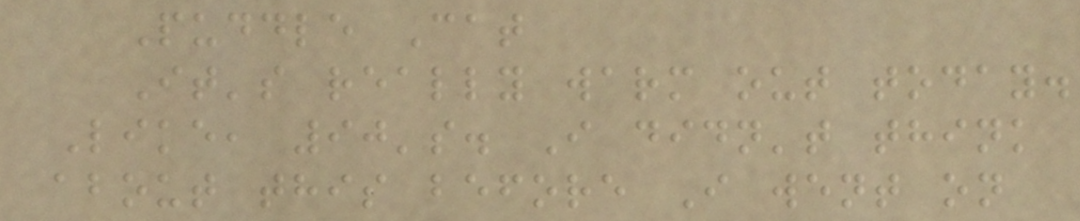Puddle Cat
It's really warm out today.
Like, 90's. I didn't think
about this before I went on
